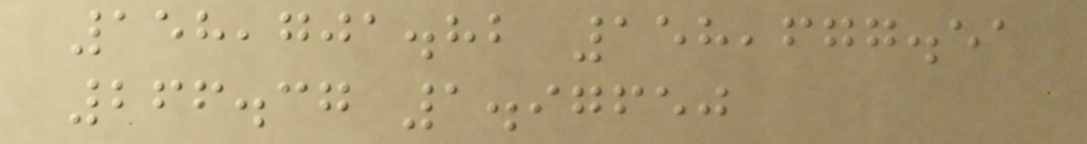158,701.82 158,677.51
266.37 1.97650
